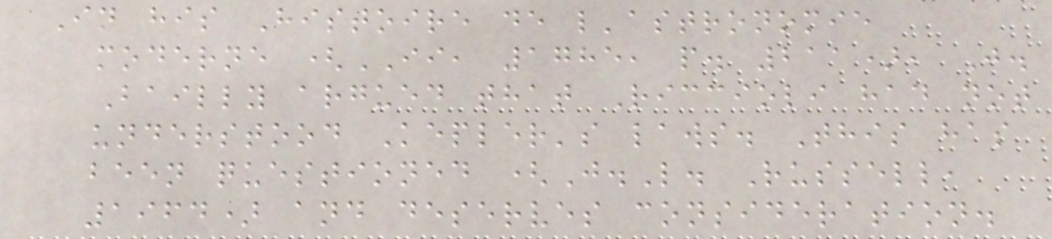In his Histoire de l'astronomie
moderne (II, 1785, p. 211), J.
Bailly argued that Riccioli had not
understood Kepler's laws. This has
been questioned (J.L. Russell,
1964) and deserves consideration.
